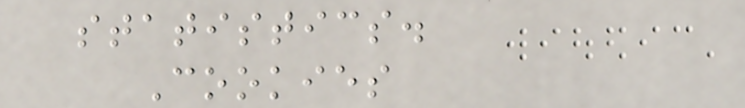statistics.
Cookies
